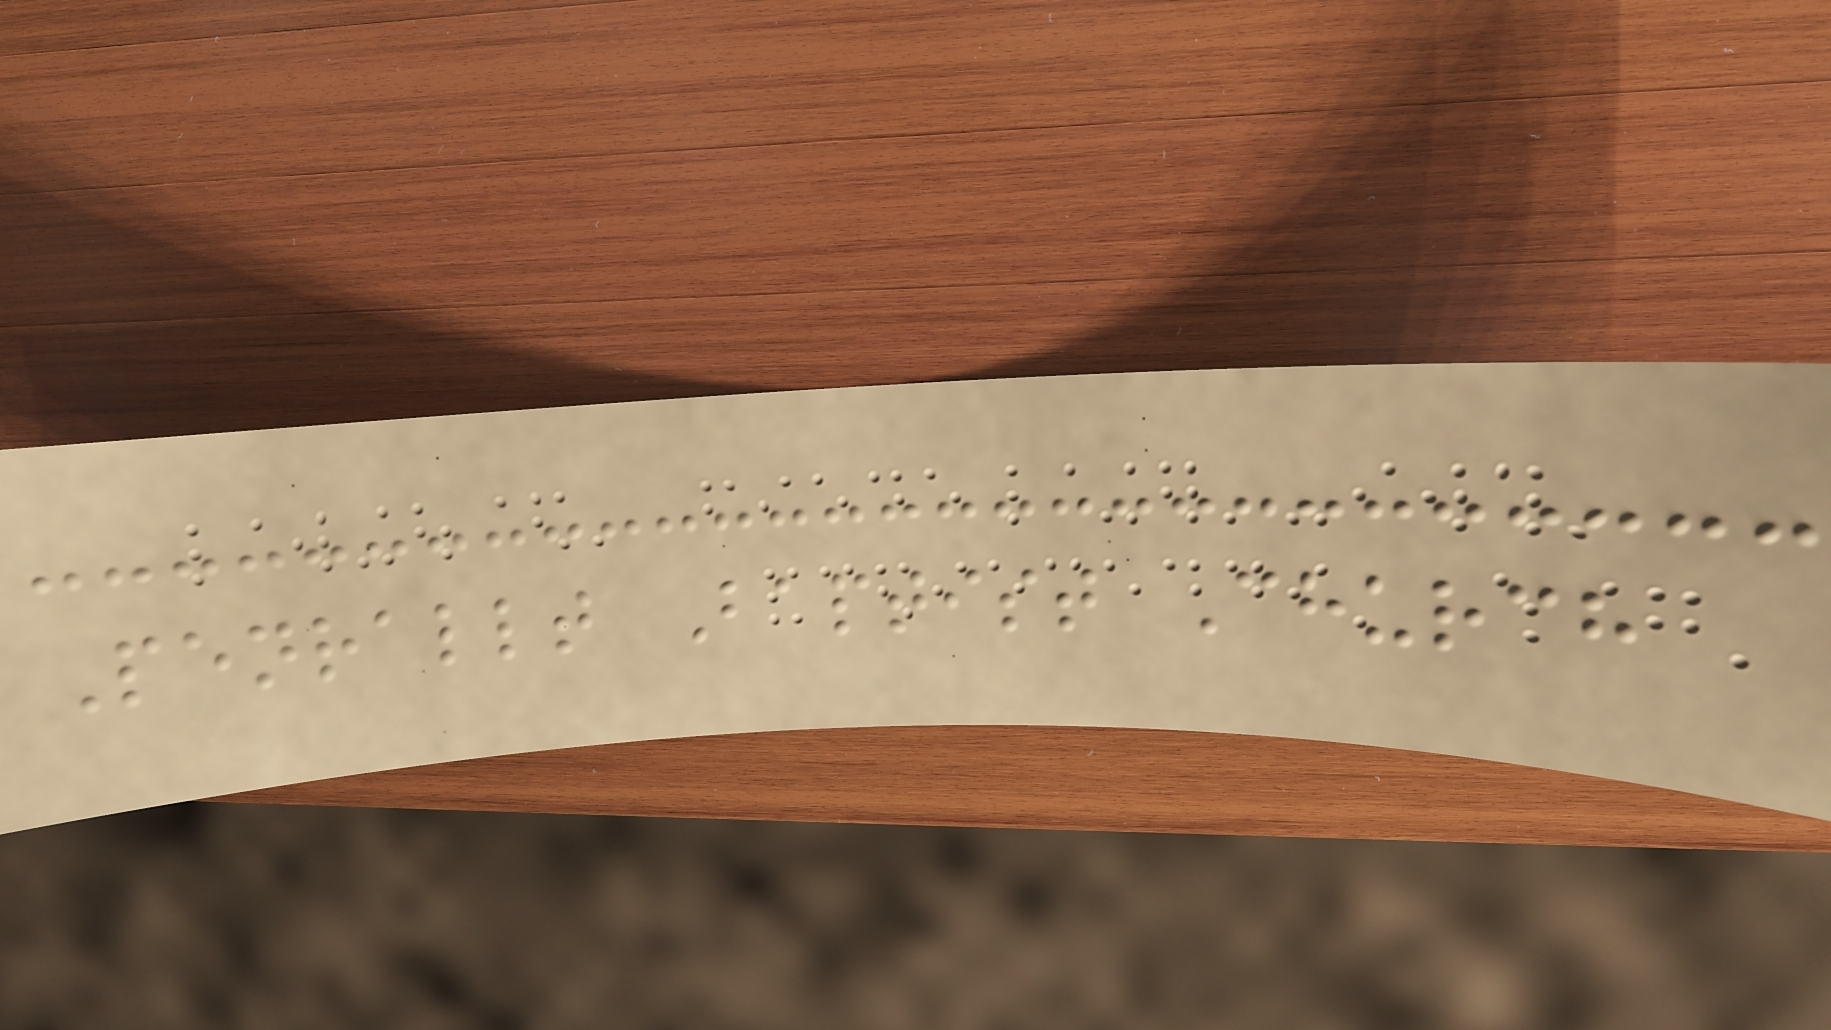Penrallt Baptist Church
